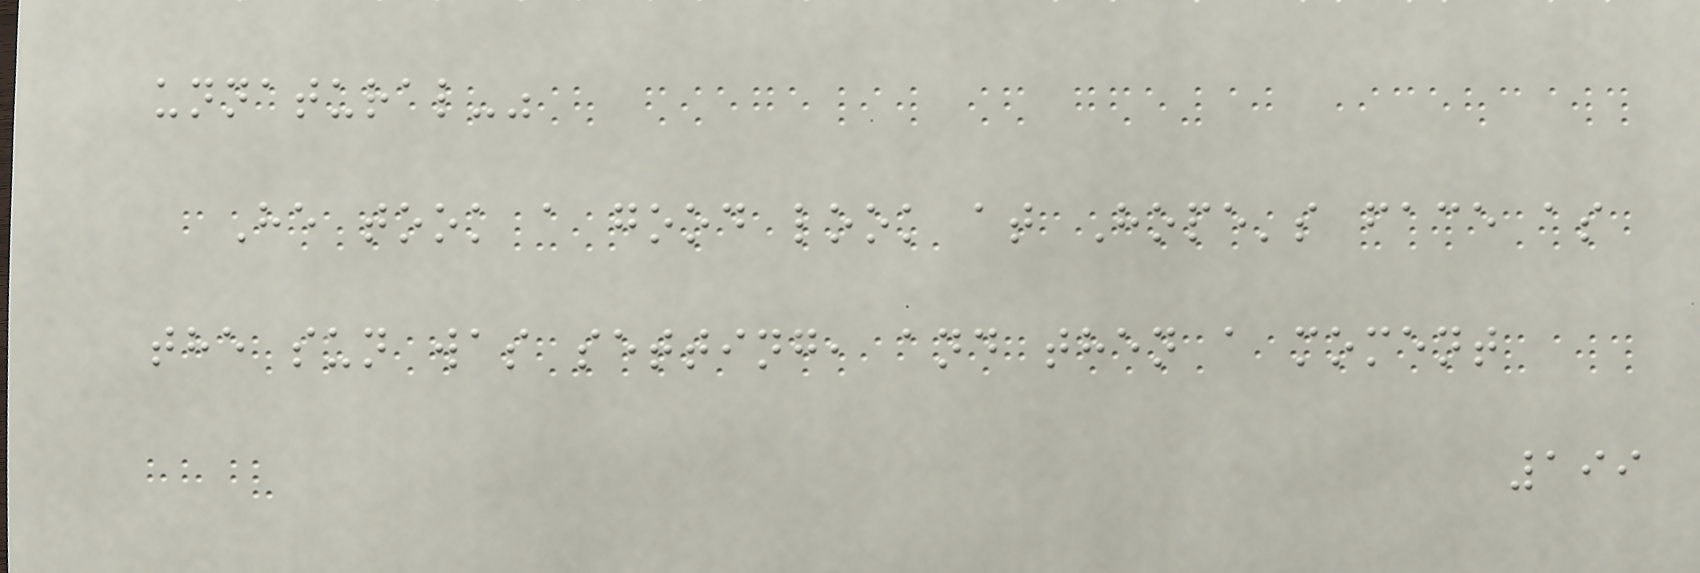unnatural-"
He took a good look at Hope's face as
the sun was setting, and then a moment
199
